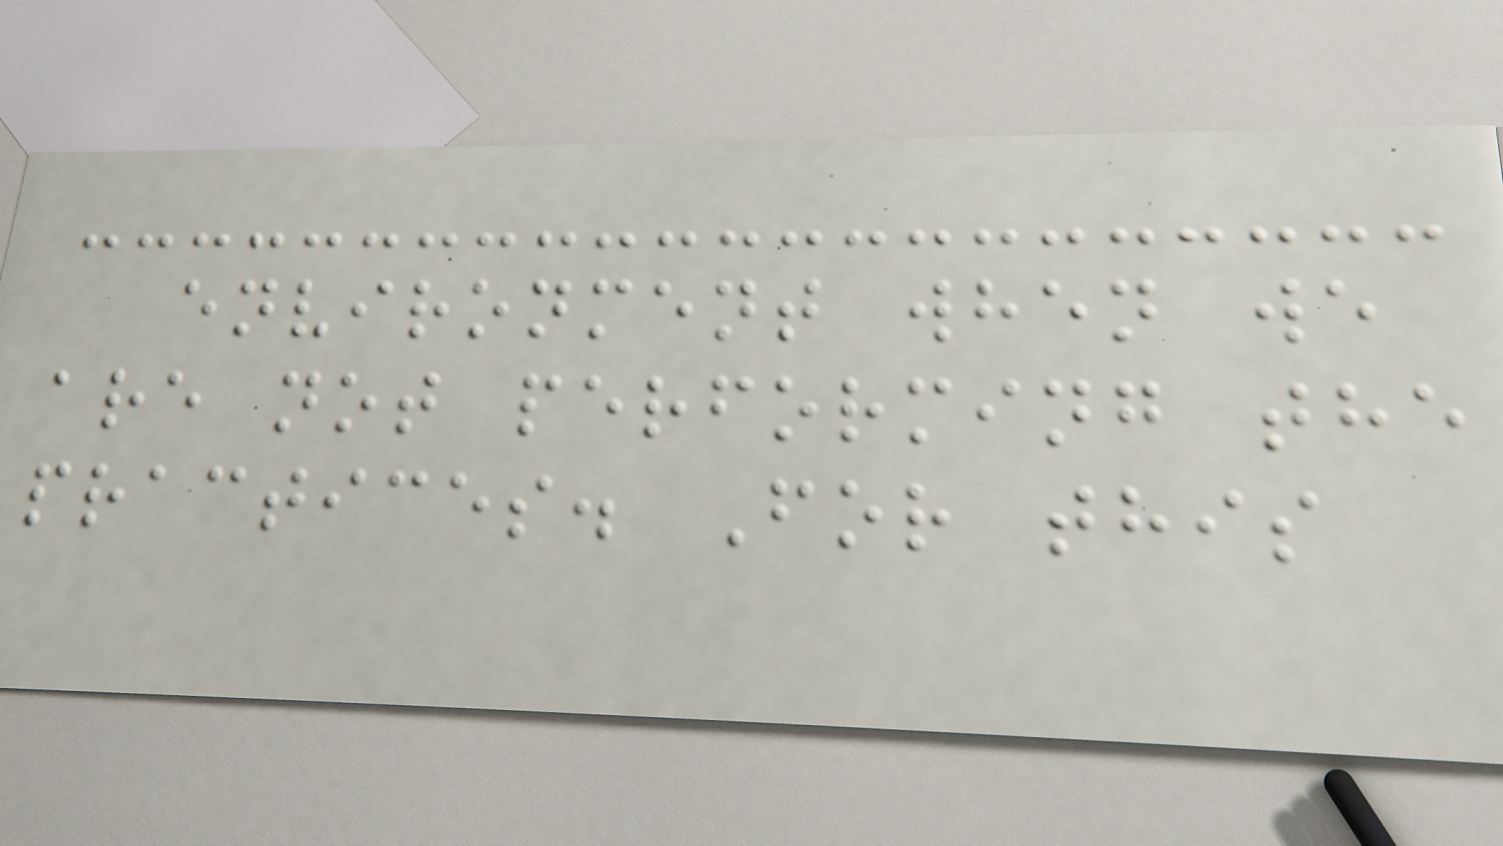environment when we
are not performing the
practices. For this
